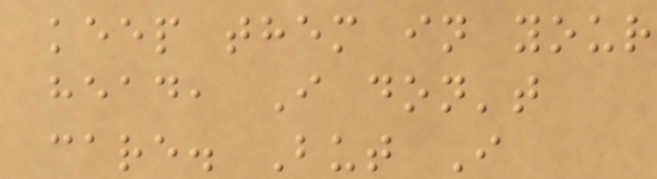keep them in your
head, I don't
care. But I
